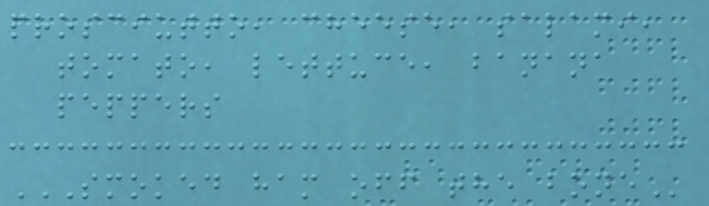prosciutto, cheese, salami,
tomato, lettuce, banana
peppers
SMOKED HAM OFF THE BONE
